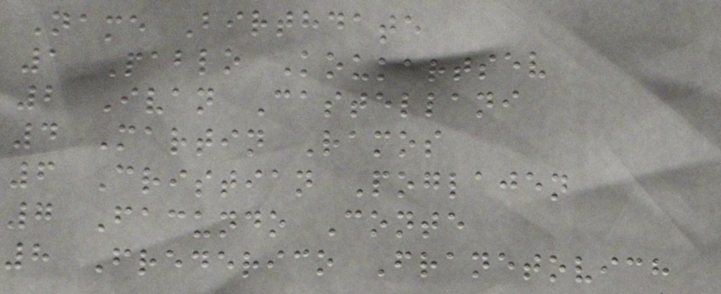Name Birthdate
1 Pablo Koukartsev
2 Ivan Castellani
4 Martin Ramos
6 Cristian Poglajen
7 Facundo Conte
8 Frederico Franetovich
